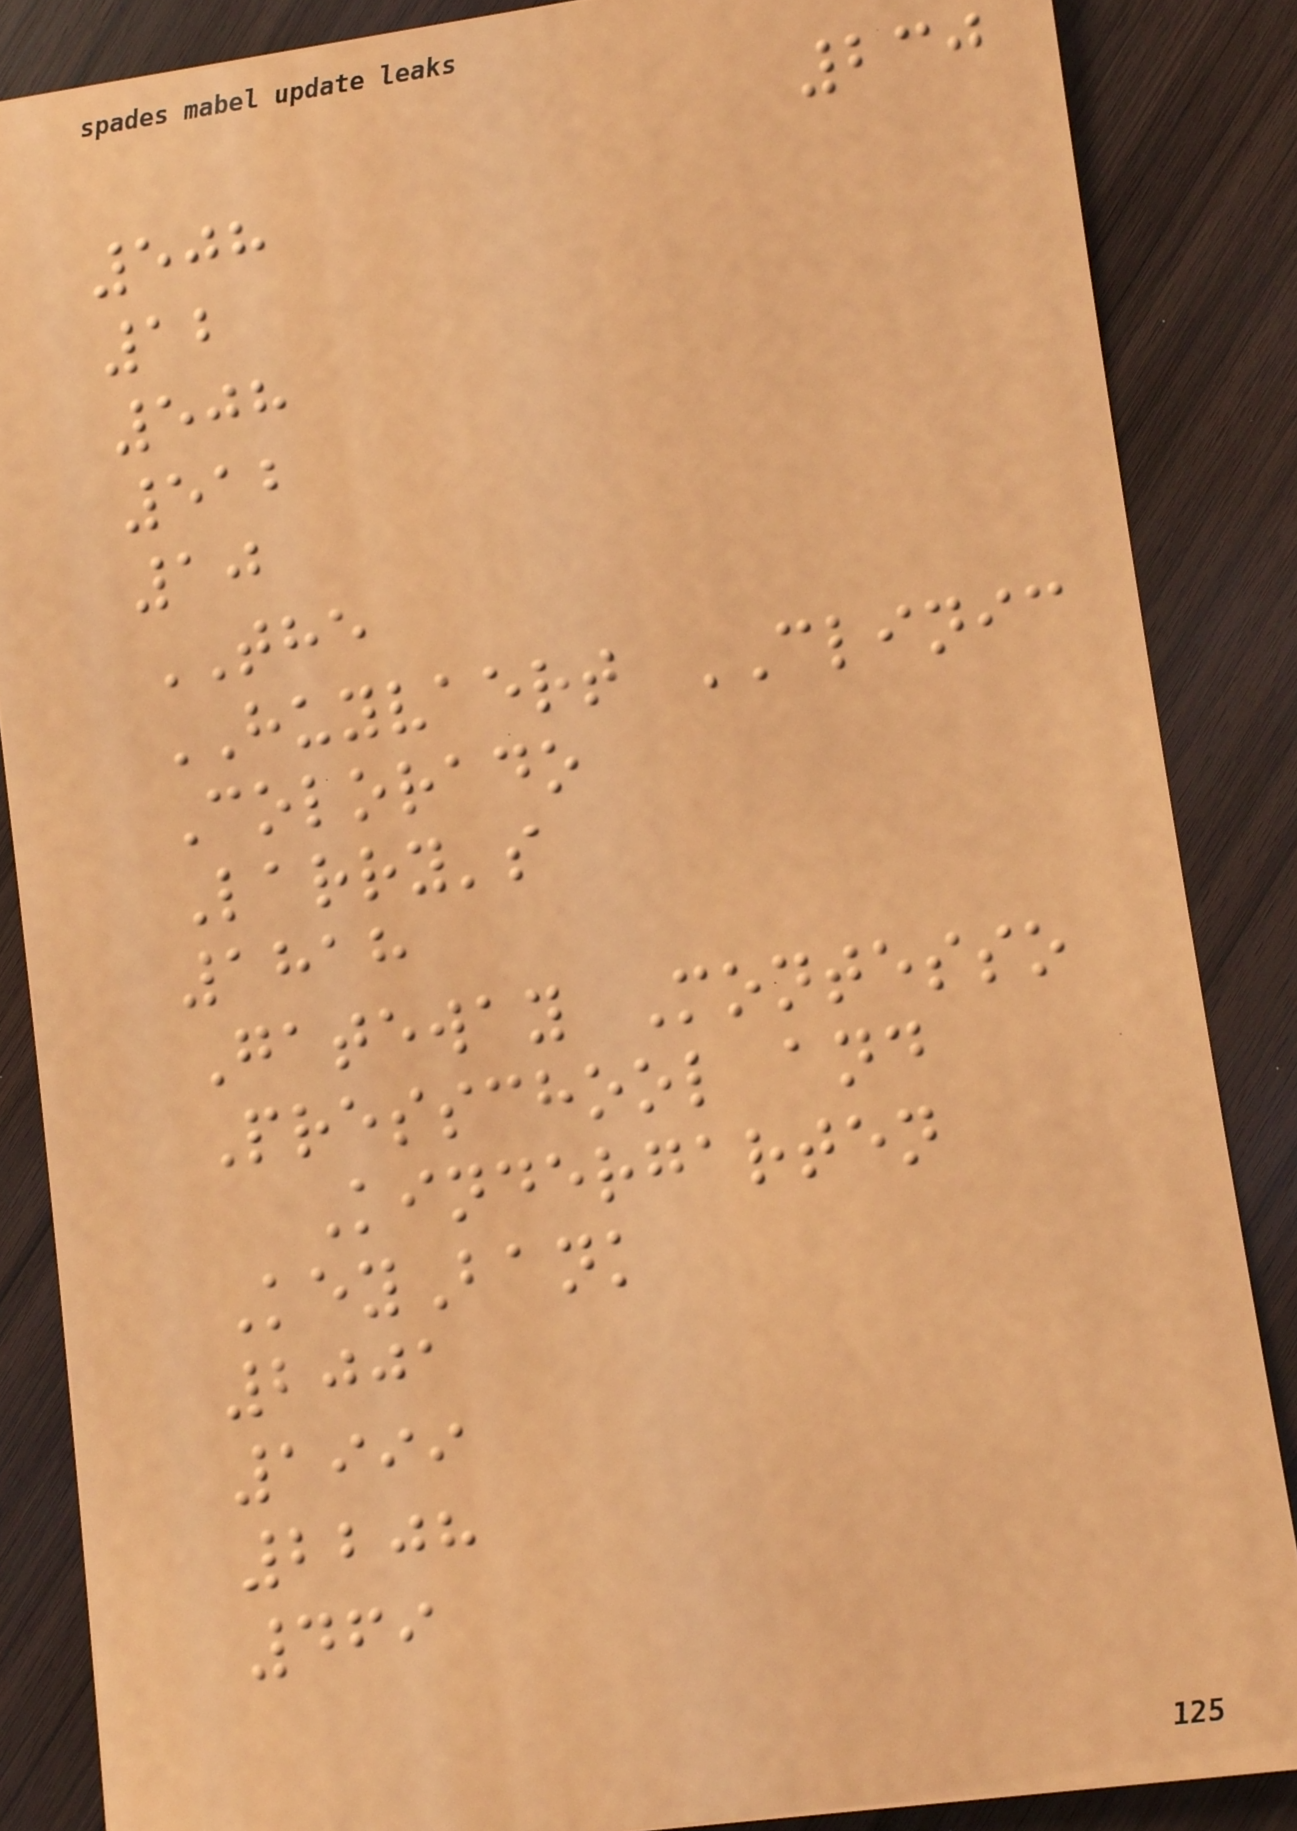230
508
12
508
512
10
THE
HUYVAERT CLINIC
Colorado
Larry's
1818
Gateway Montesso
Presschool and
Kindergarten
KeyBank
2001
1999
2208
469
